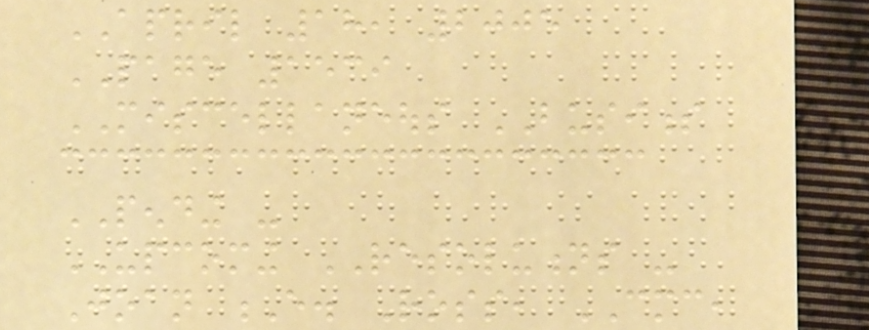APRIL 18, 2005
PAGE 1539
MISCELLANEOUS BUSINESS
PENDING -
UPCOMING RESOLUTIONS -
Joan E. Ross, CMC,
